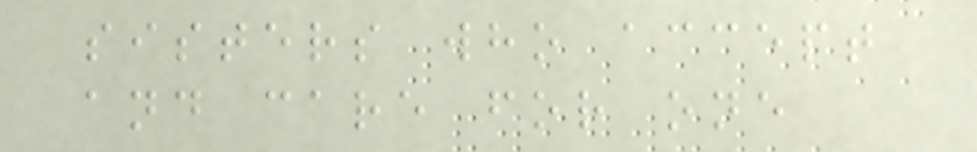sisters who accept
and care for one
